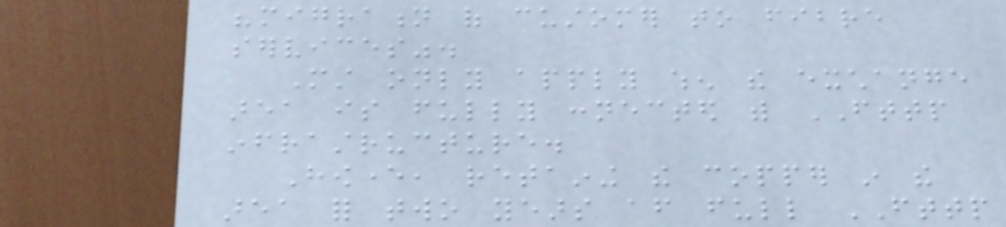"migration of customer to fibre
services".
Must only apply when the exchange
area is fully connected with FTTP
infrastructure.
However, retaining the copper in the
area for two years after full FTTP
